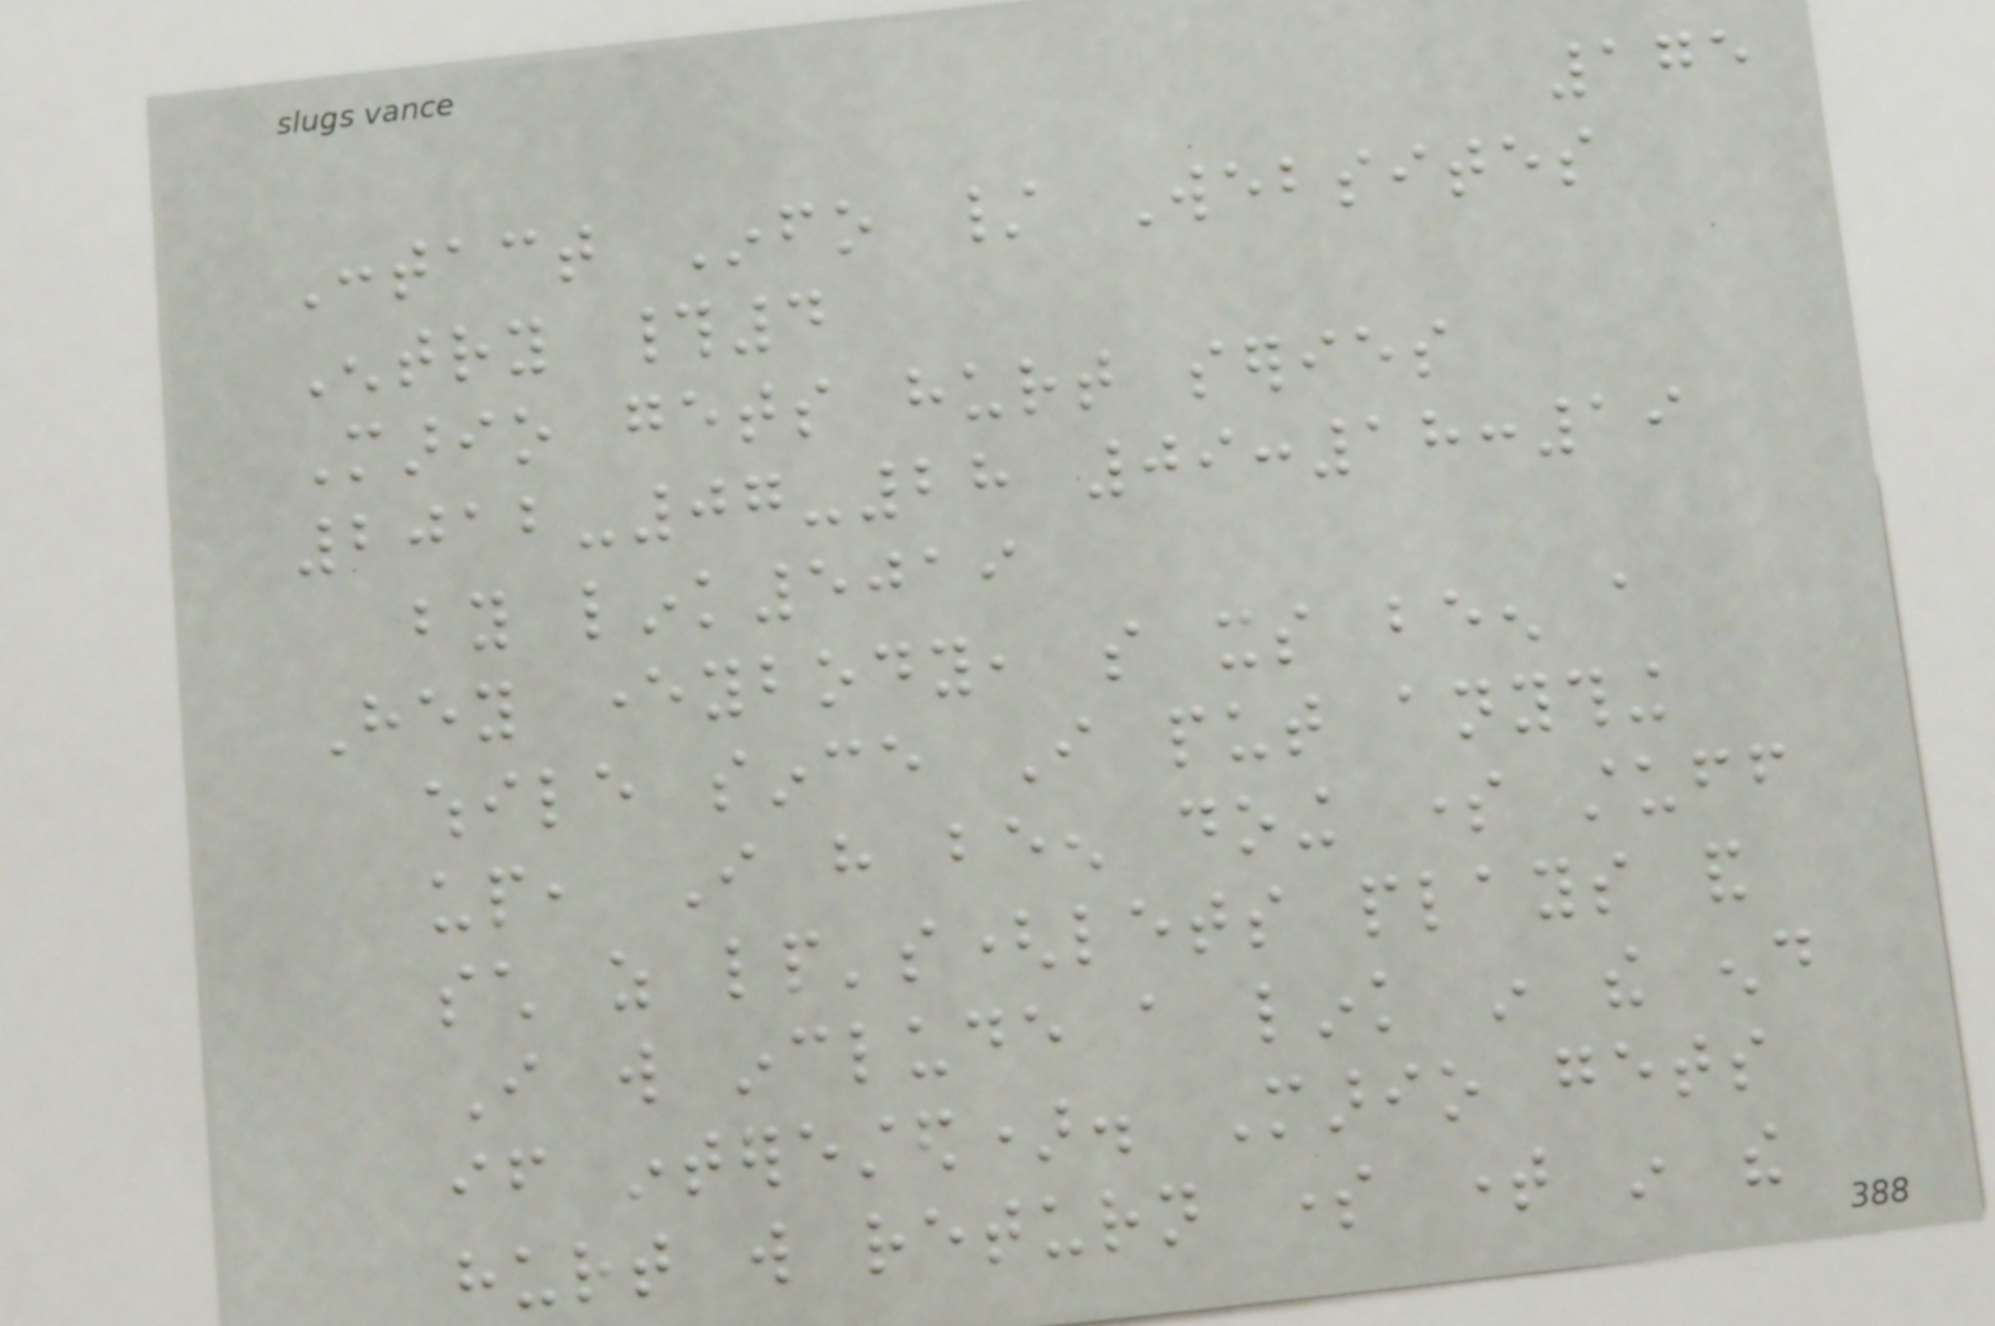175
Contact Info / Websites
Entry #4
Mario gets hurt series
2012-07-28 09:18:19
by link5019
Hey everybody, so its been a
while since I put anything
up, I have been doing some stuff
such as lp's(lets plays and
I will include a link in the end
if interested). Mario gets
hurt will return some time in the
